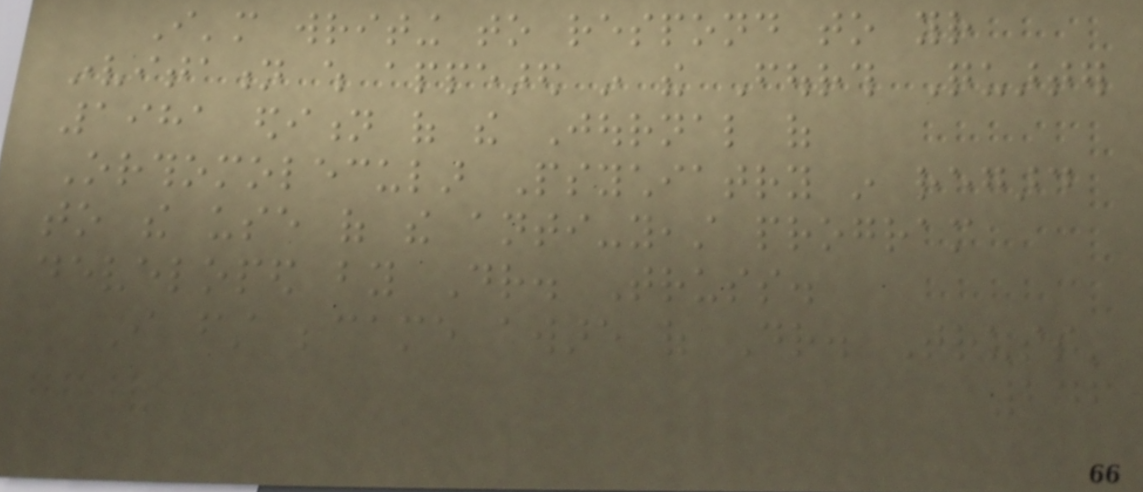I'm writing to respond to your
invitation which appeared in the Fourth Quarter
1981 edition of the Journal of
Orthomolecular Psychiatry in regard
to the use of the anti-yeast program
developed by Dr. Truss.
I first became aware of Dr. Truss'
246
